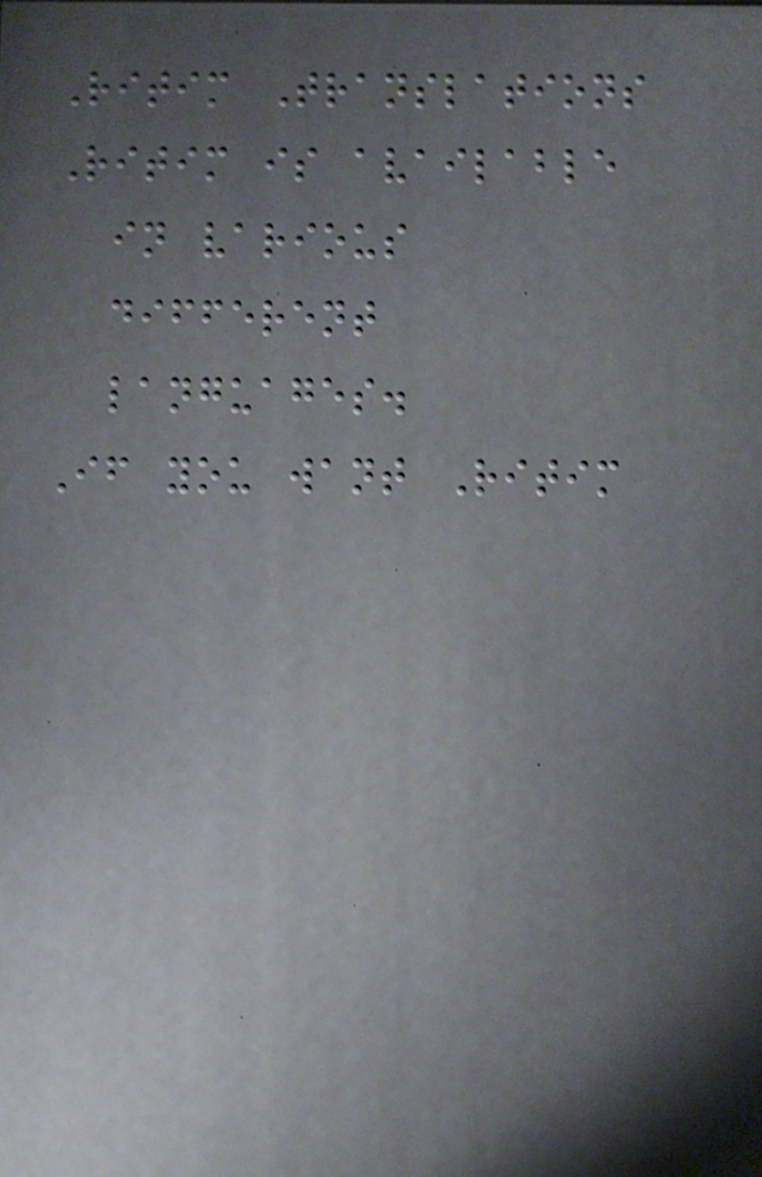Ritim Translations
Ritim is available
in various
different
languages.
If you want Ritim
